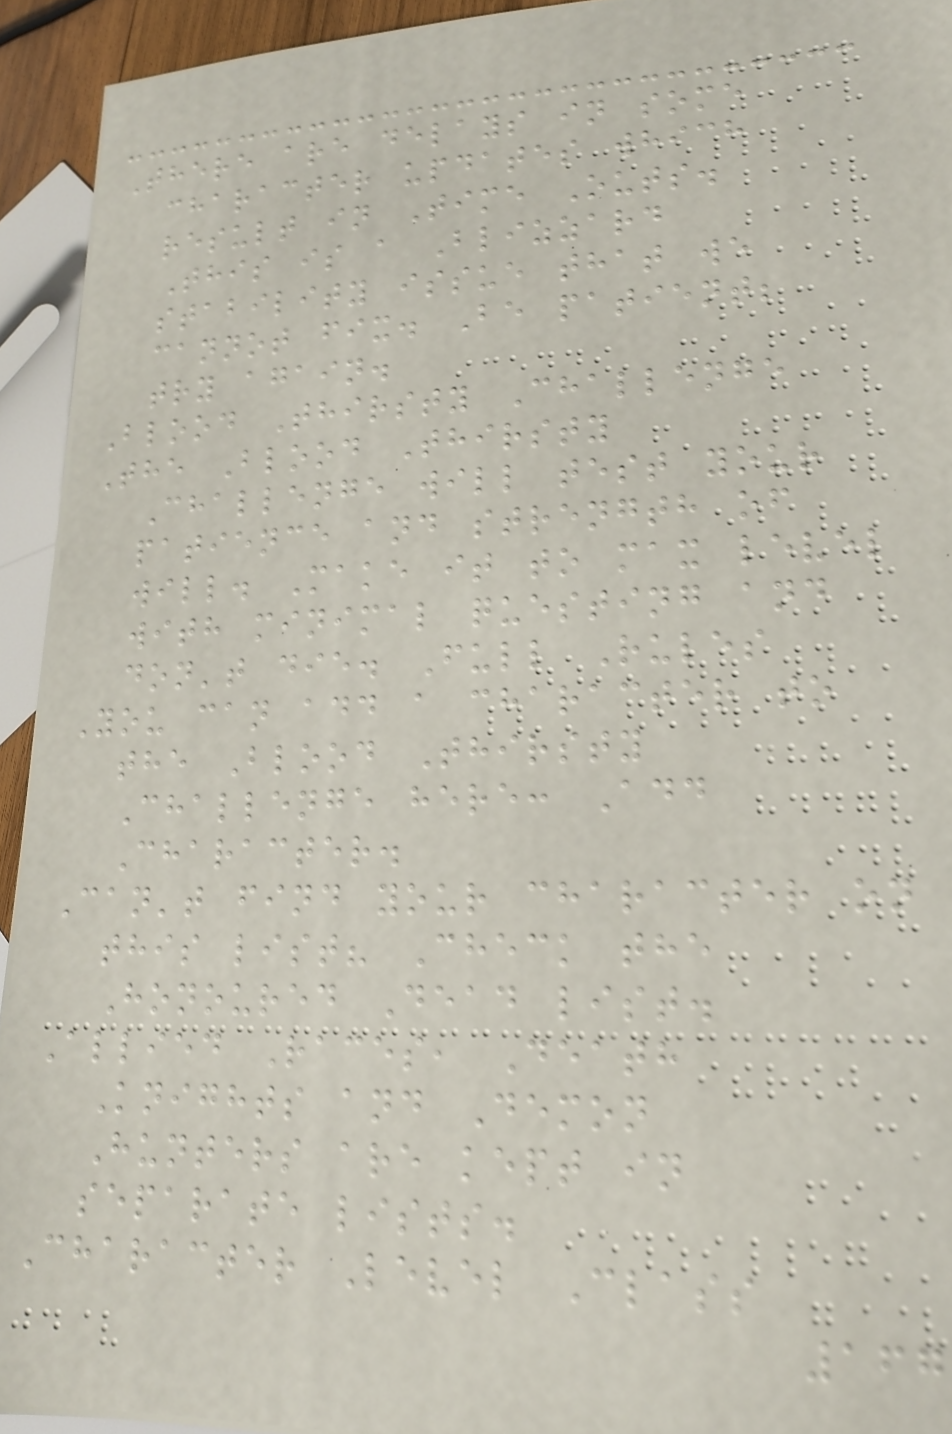There are delays in some
character updates which
result in Time Outs.
This is a Blizzard
stability issue that we
cannot fix. Be patient;
try again.
Blood Thirsty Challenge
The Blood Thirsty
Challenge will test your
patience and strength of
will. Make it to max level
with minimal questing and
don't die. Full Rules
You can add a character to
the Blood Thirsty
Challenge here: Add
Character.
Can't find your character on
this list? Check the
Honoured Dead list.
Allied Races, Death
Knights and Demon
Hunters are kept in
separate lists.
Character Level Class
167
